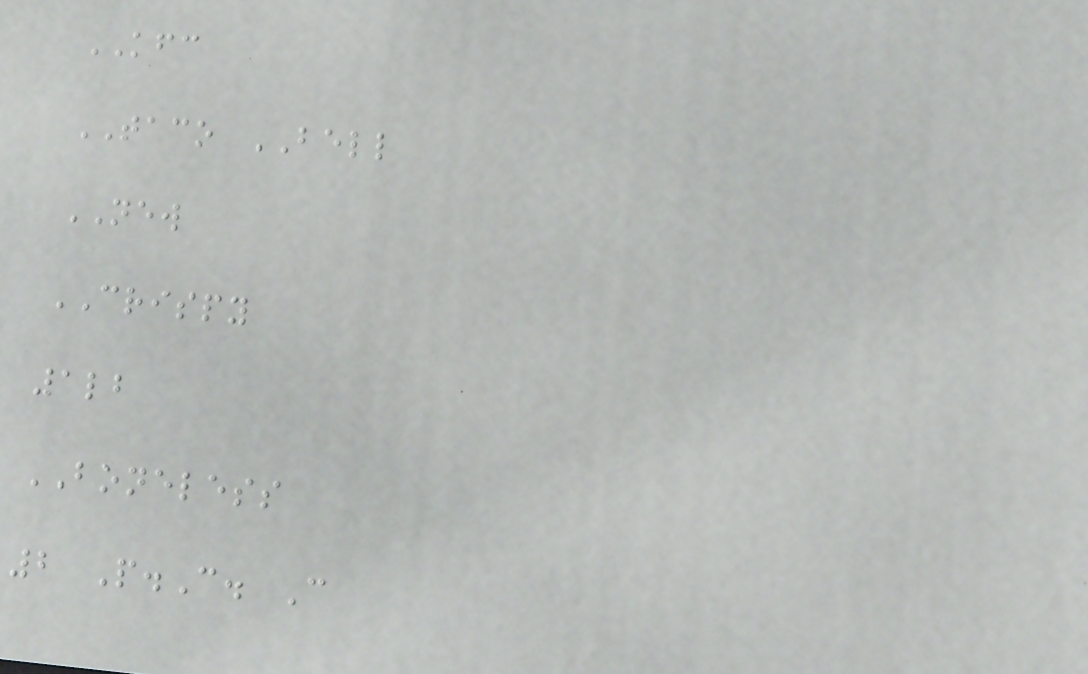KFC
TACO BELL
NEW
CRISPY
1lb
BONELESS
2 P.C. C
